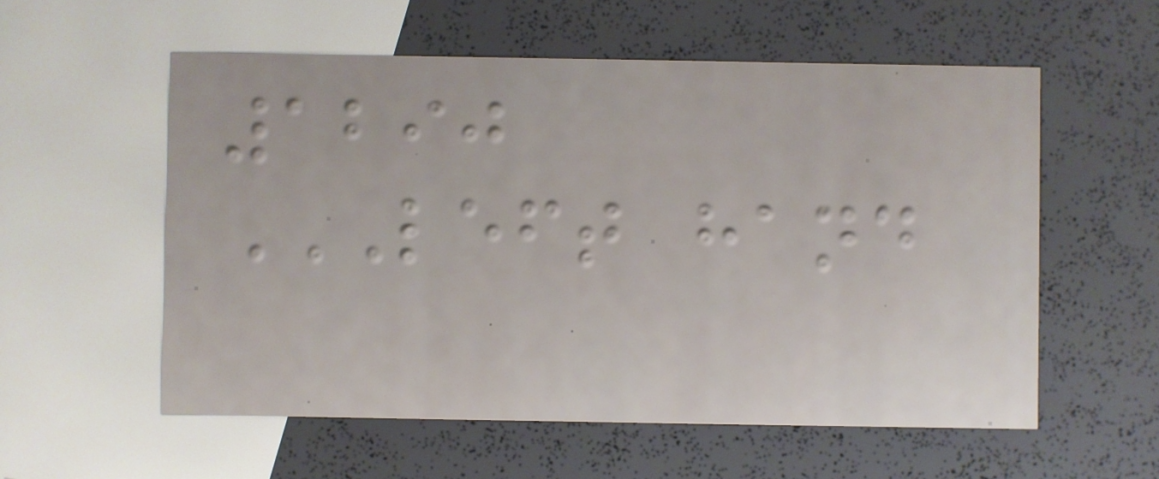1290
LEFT HAND
